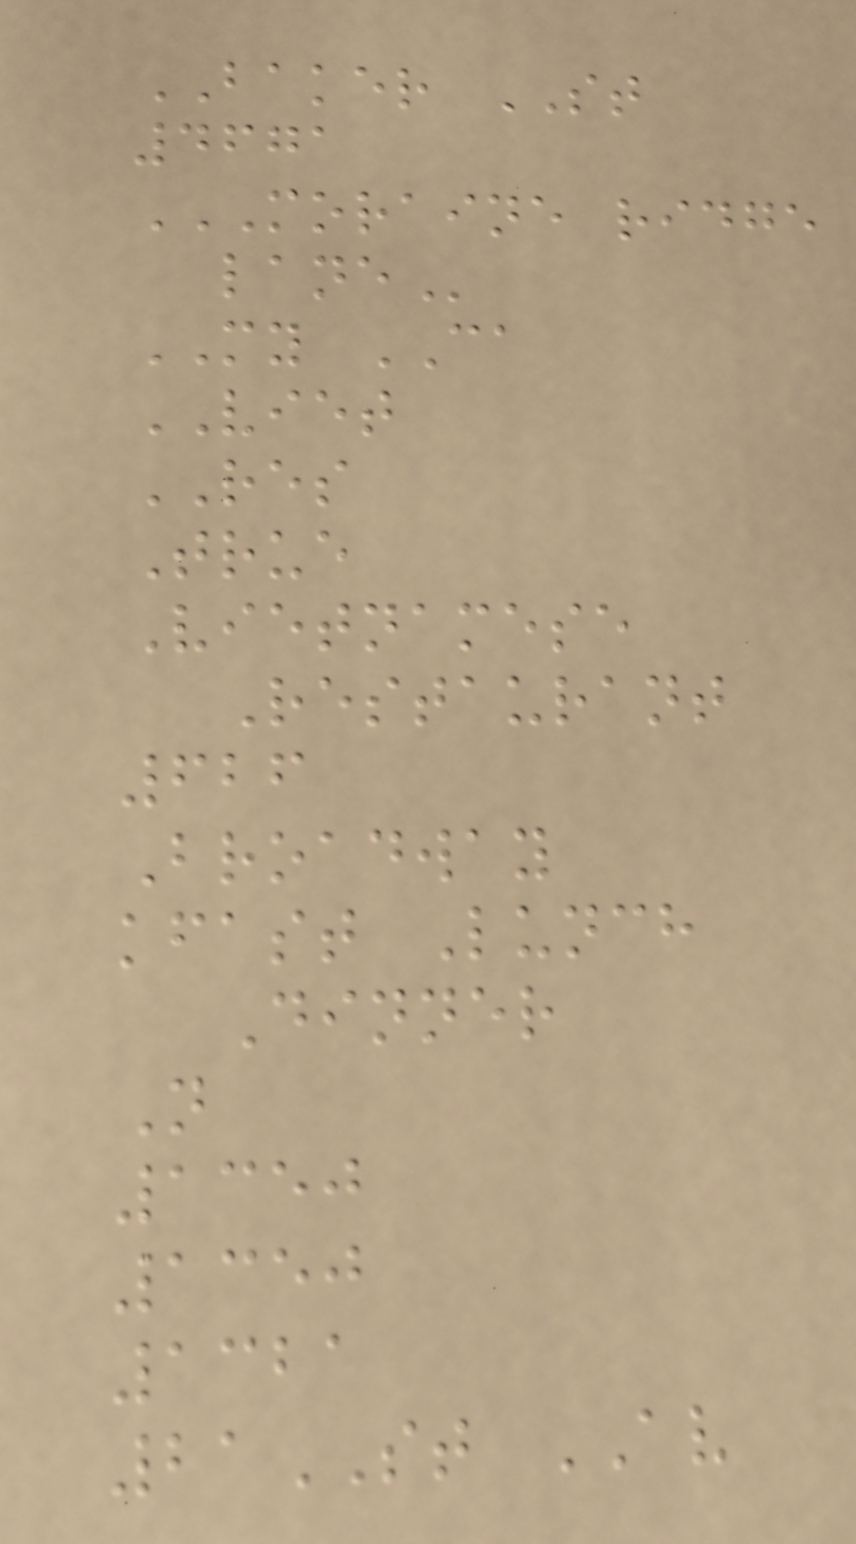BAKER ST
4671
MORAINE RIDGE
LANE
MY CA
VIET
RES
True
Vietnamese
Restaurant
626
Broadway
kfast Lunch
Dinner
N
1350
1350
1321
21ST AV
